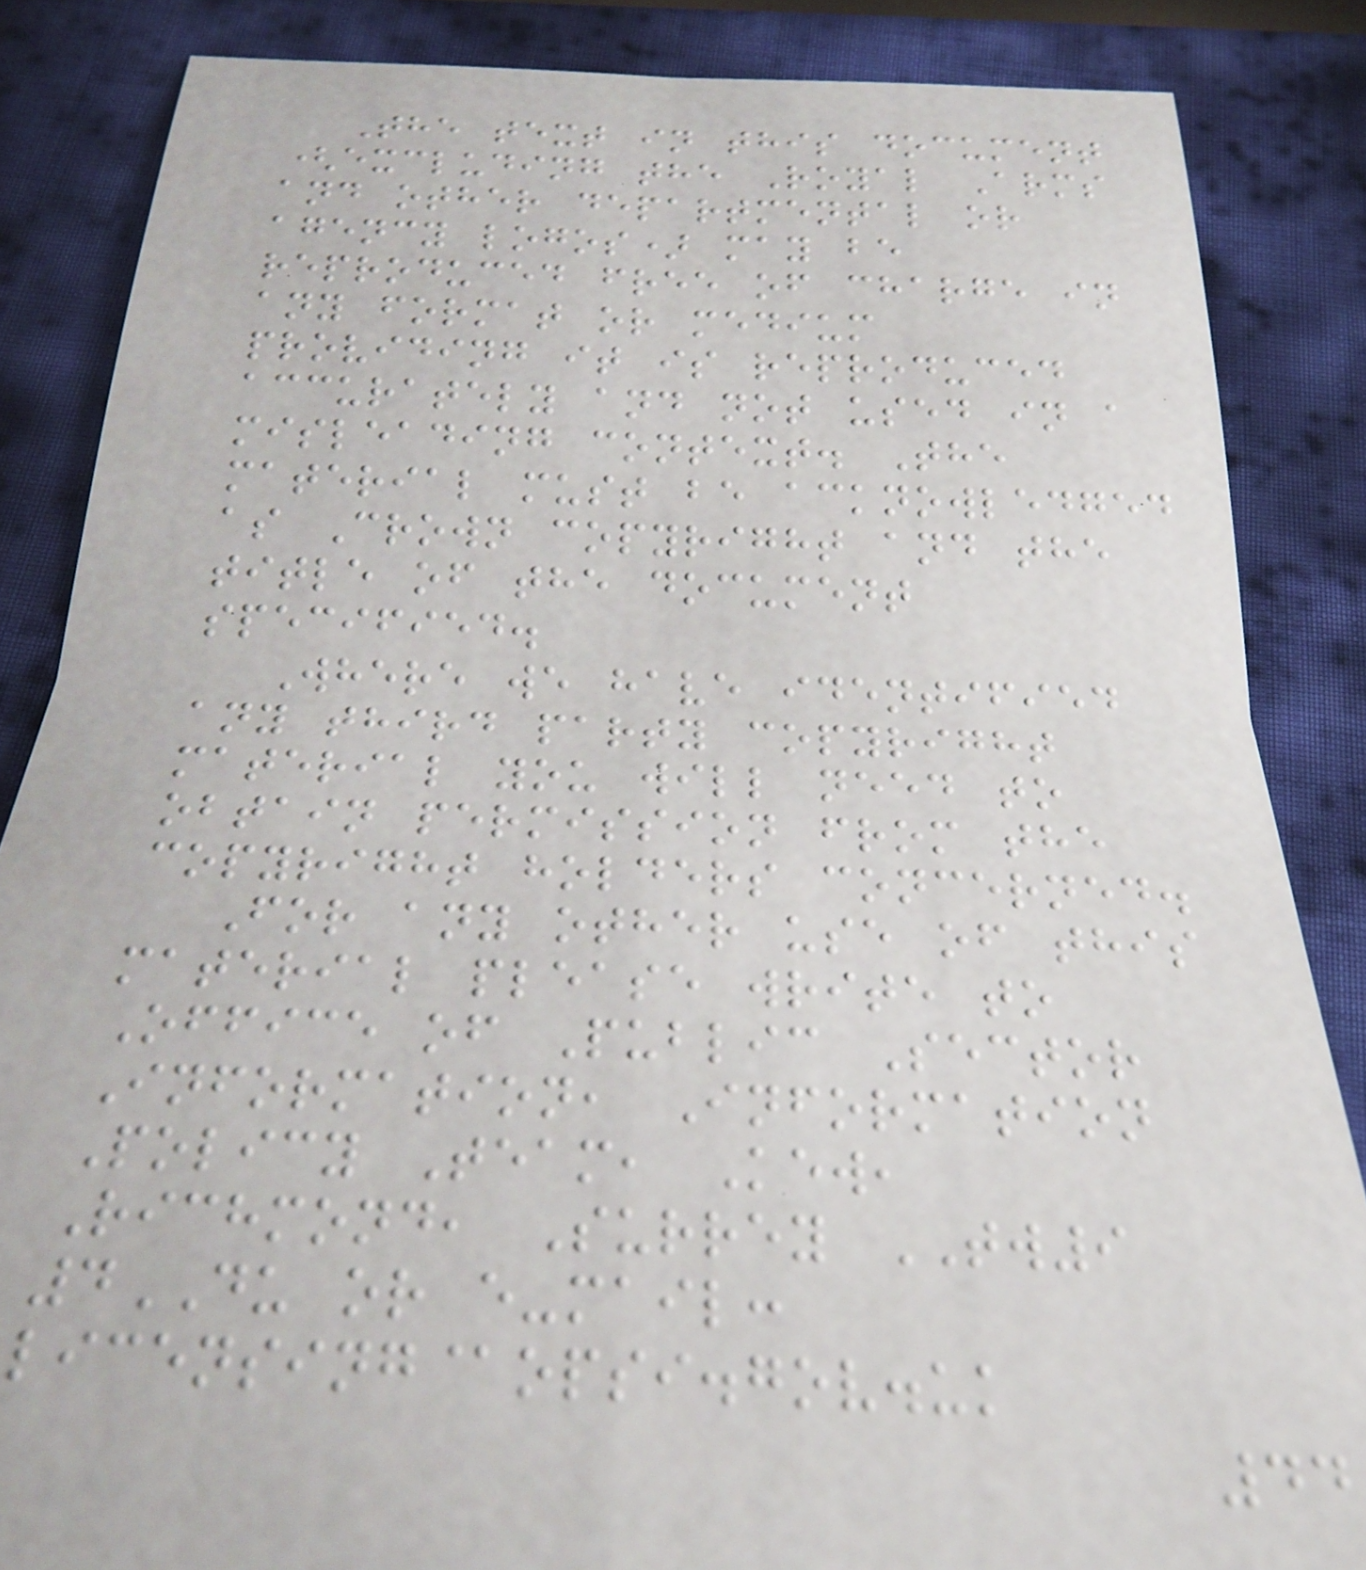The text in this document
(excluding the Royal Arms
and other departmental or
agency logos) may be
reproduced free of charge in
any format or medium
providing it is reproduced
accurately and not used in a
misleading context. The
material must be acknowledged
as Crown copyright and the
title of the document
specified.
Where we have identified
any third party copyright
material you will need to
obtain permission from the
copyright holders concerned.
For any other use of this
material please write to
Office of Public Sector
Information, Information
Policy Team, Kew,
Richmond, Surrey TW9
4DU or e-mail:
licensing@opsi.gov.uk
44
